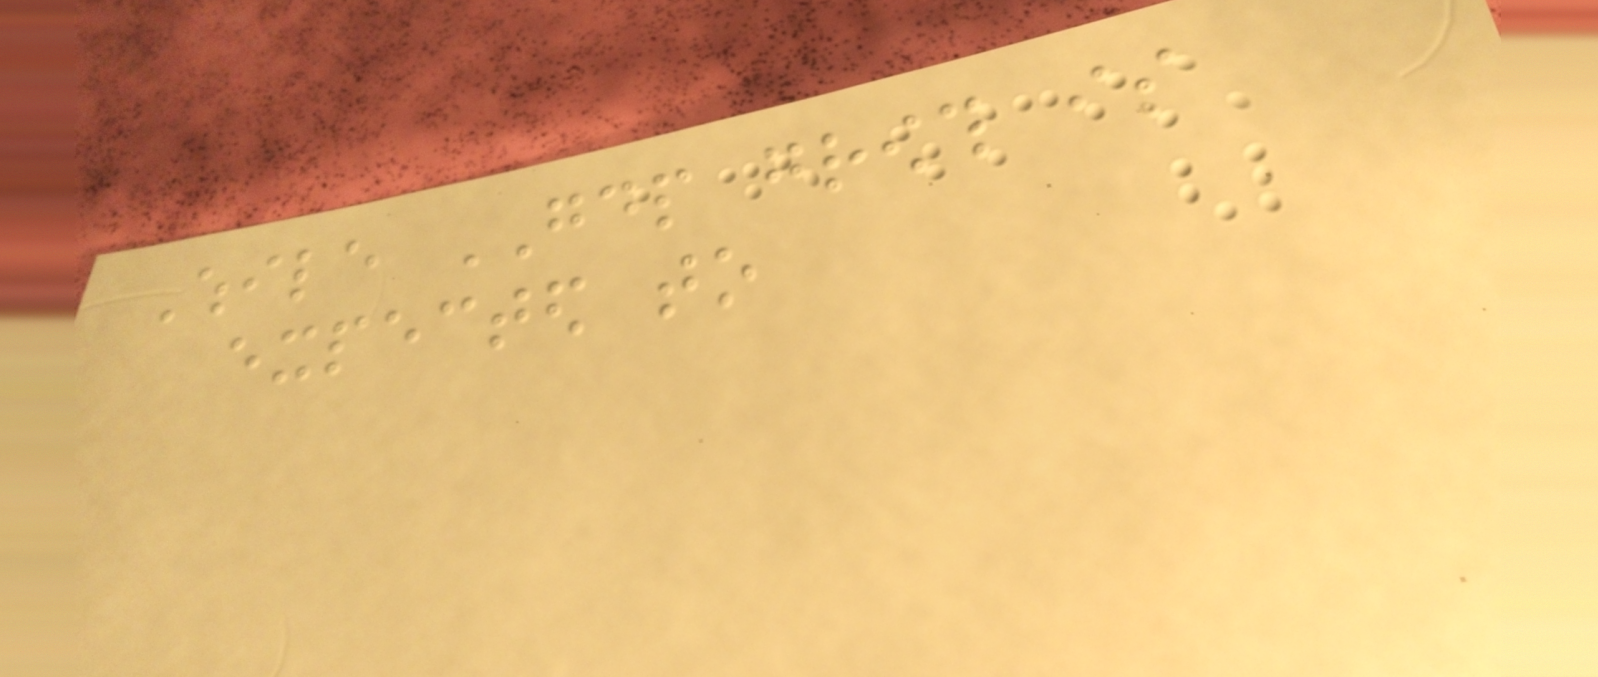While GDP growth is
expected to
